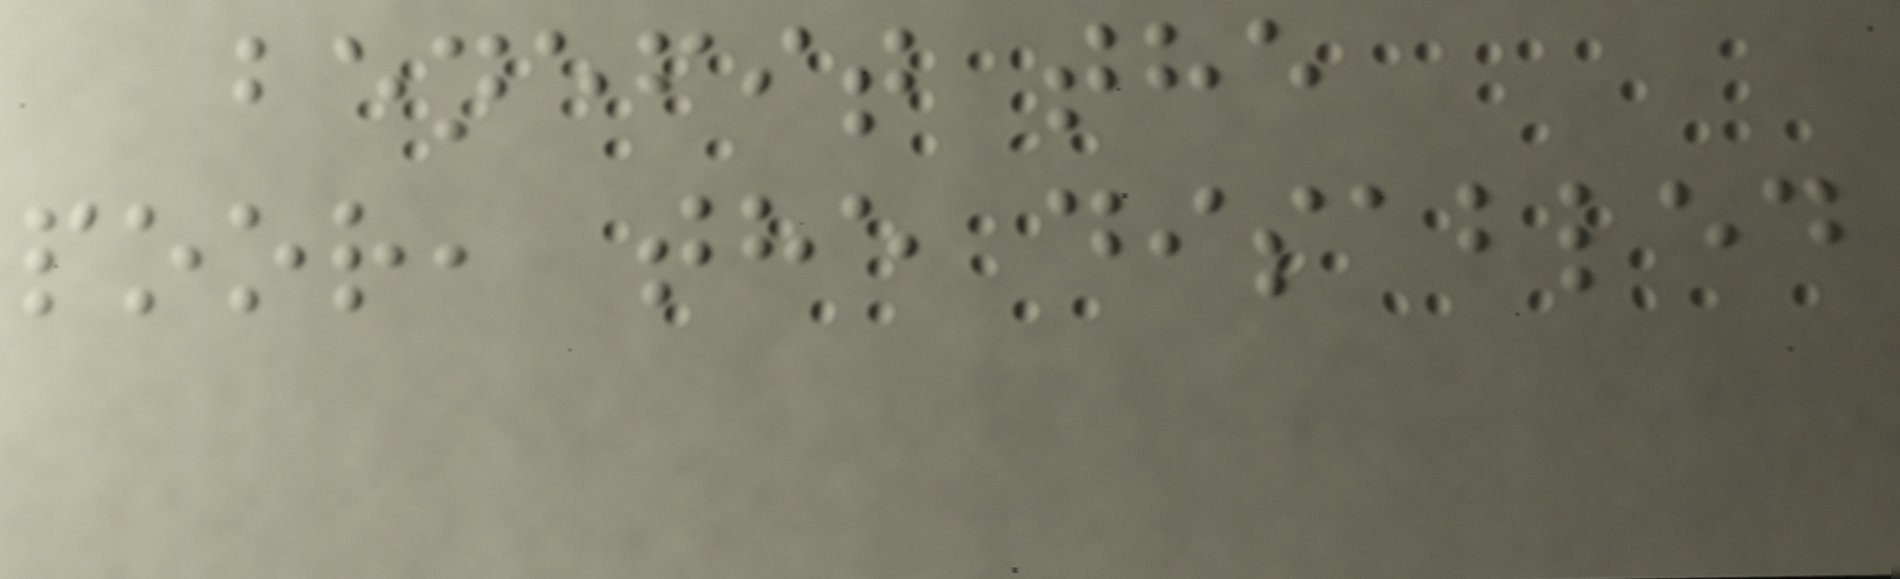benefit the
poor, the disabled
